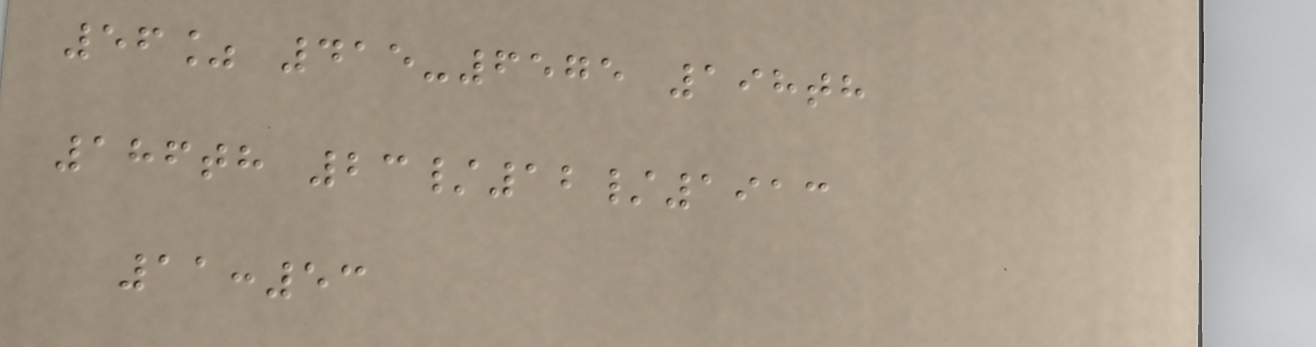56% 415-6575 198th
186th 23/12/1913
11:53
